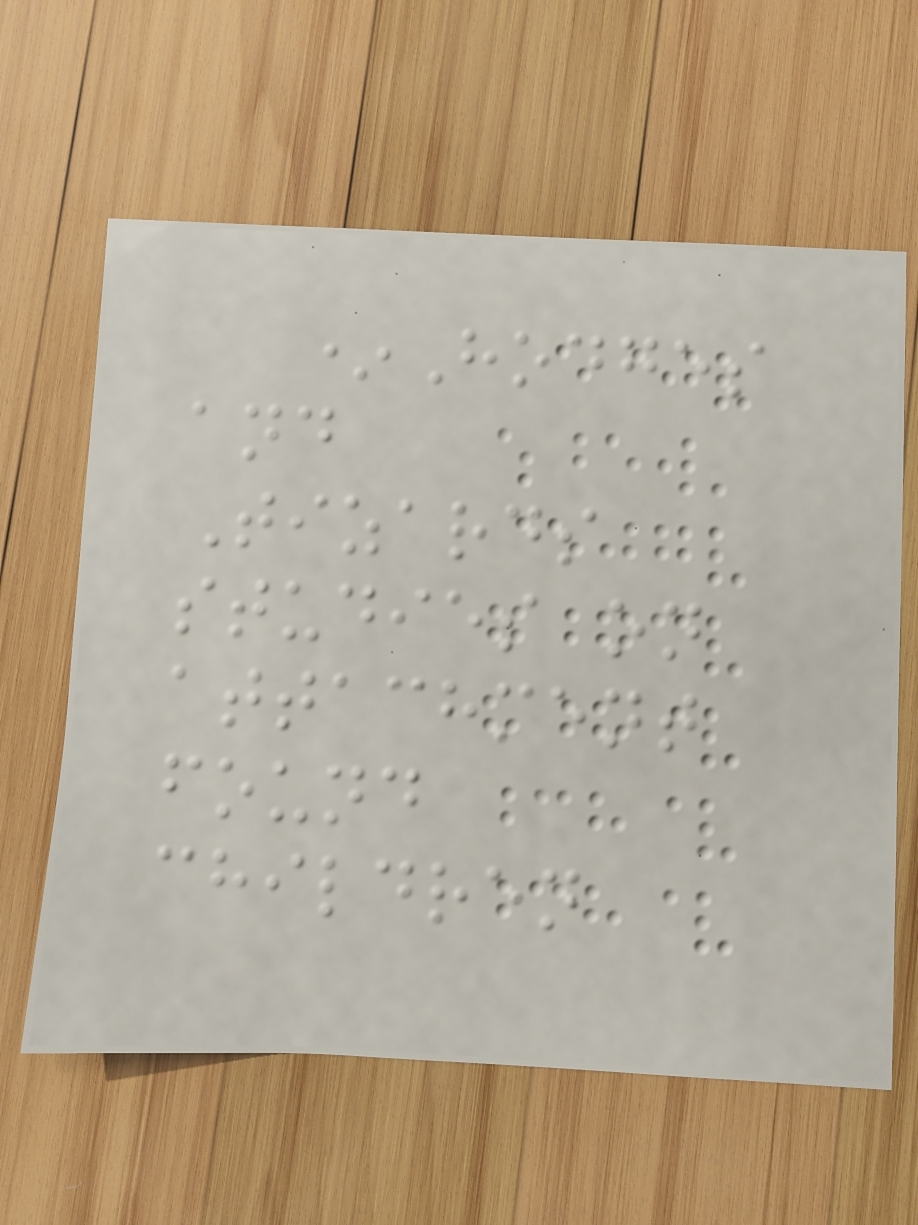*Hodges
and
Tizards
studies on
attachment
found
children
